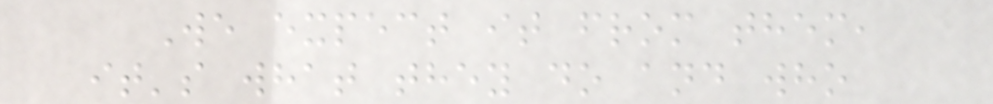We expect it from them,
it's what they do and who
